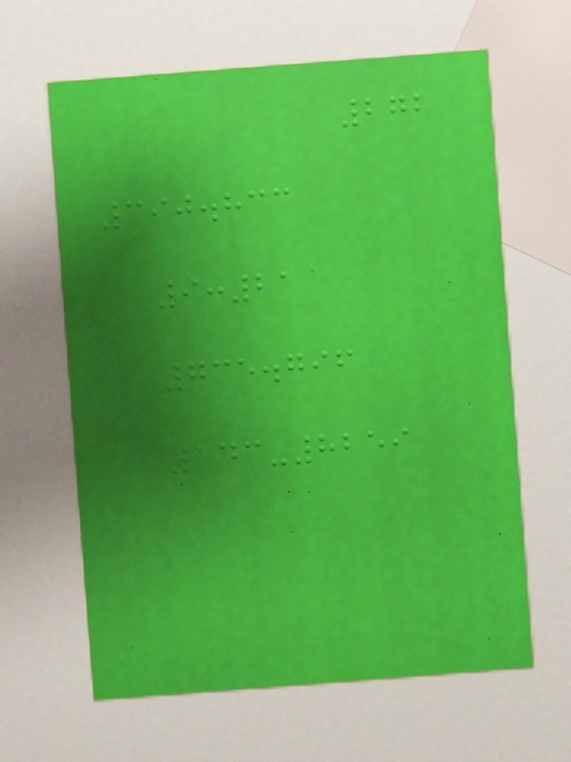272
390.833
9:21
735.796
143-8259
